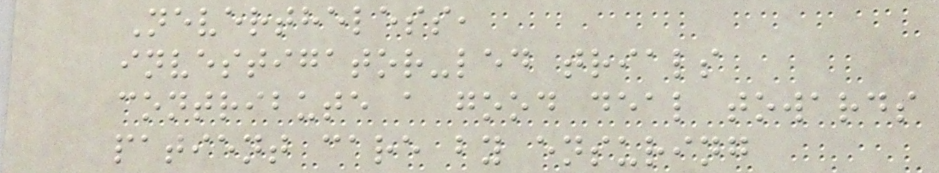Nevertheless,
investigator-led trials
contribute a good deal towards
patient care by ensuring
